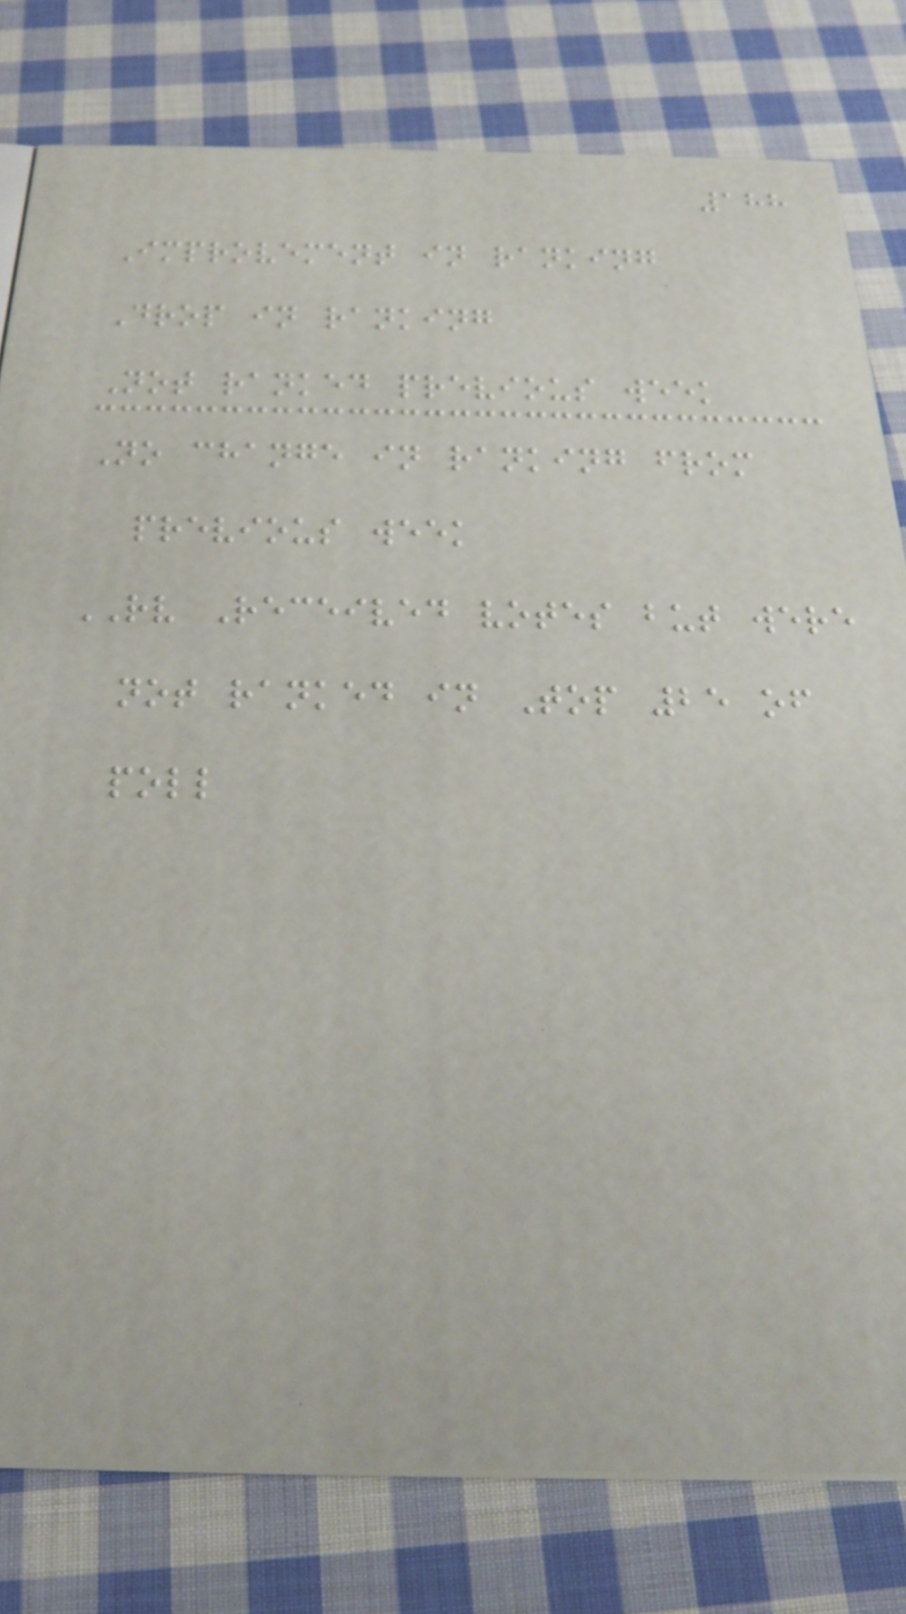188
Improvement in ranking
Drop in ranking
Not ranked previous week
No change in ranking from
previous week
RV Received votes but were
not ranked in Top 25 of
poll
